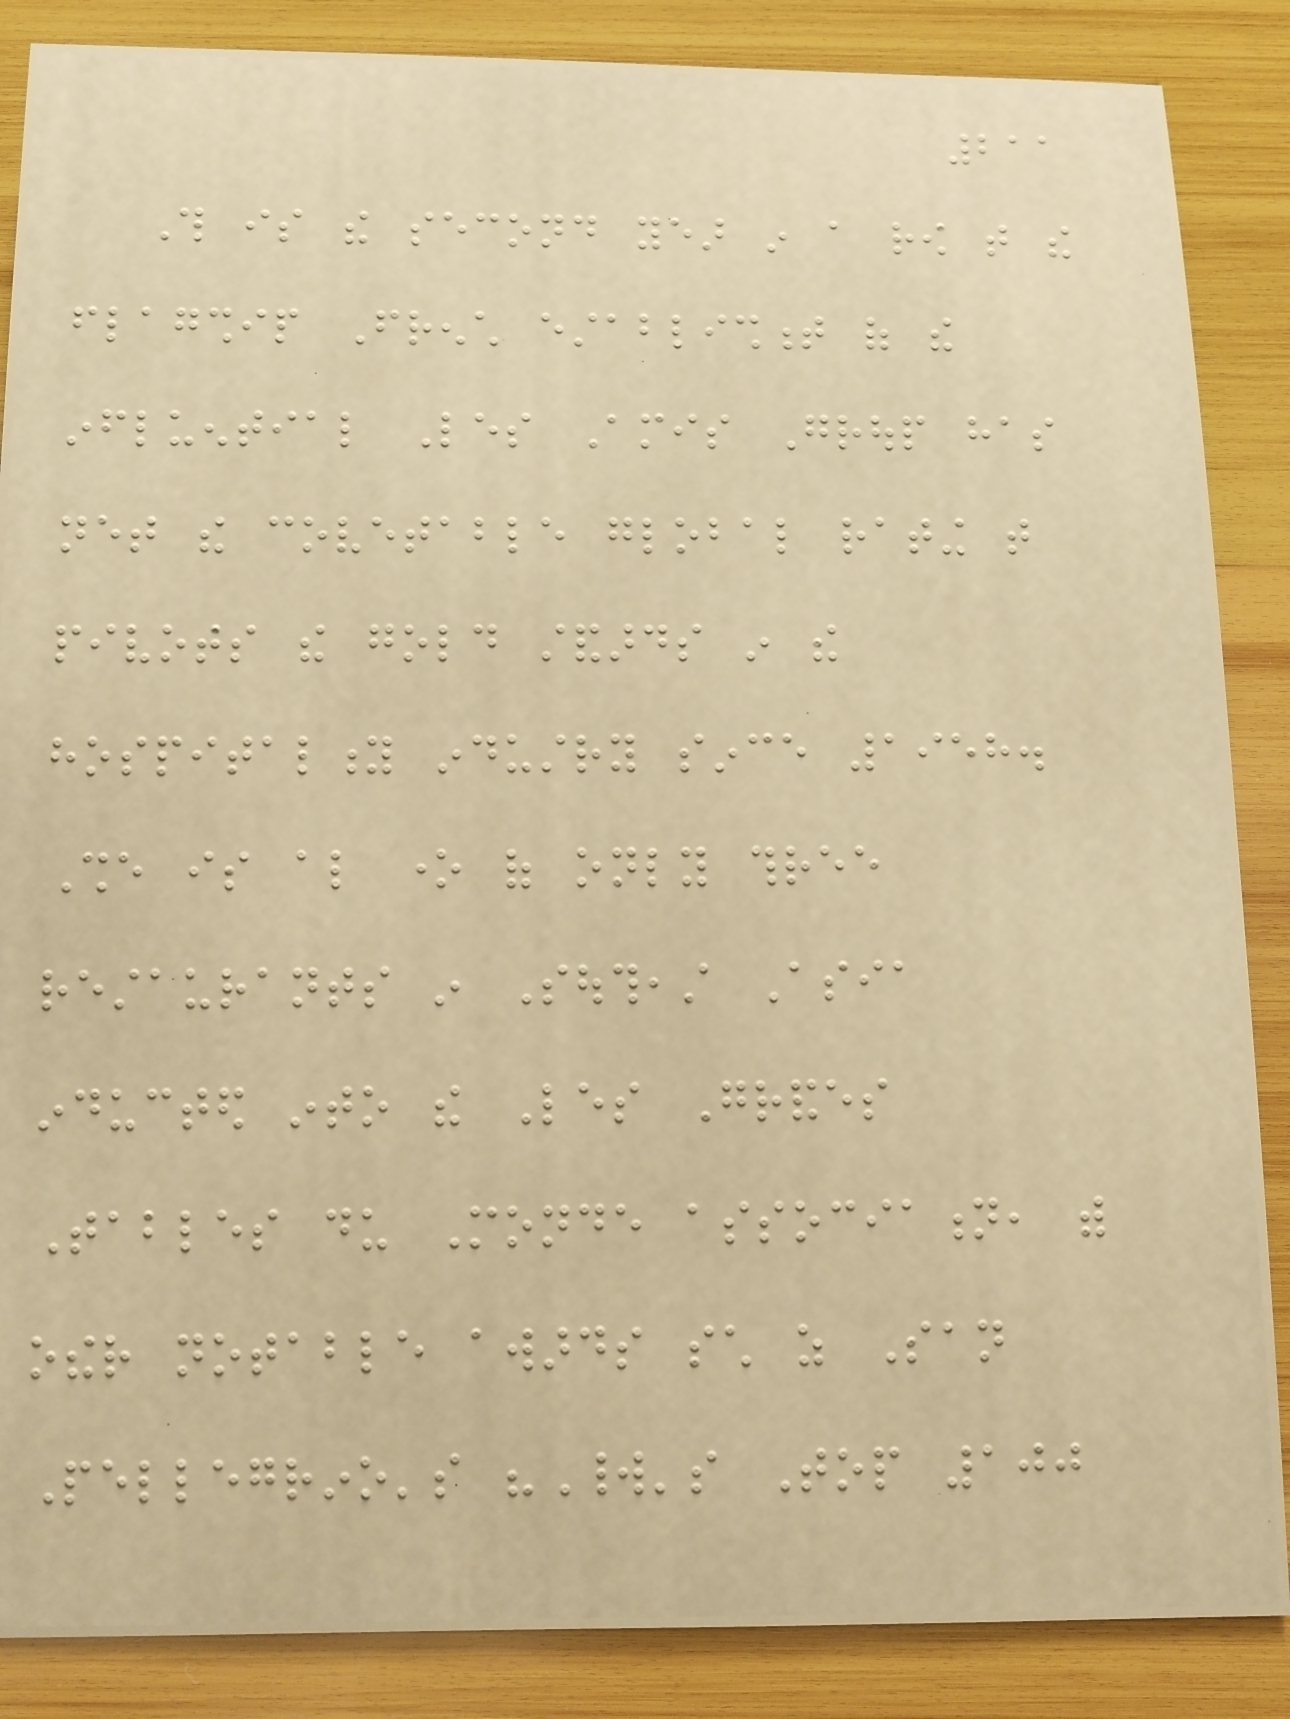211
This is the second year in a row that the
flagship French establishment of the
influential Les Amis Group has
net the covetable global rating that
pivots the gold standards in the
hospitality industry since 1958.
She is also one of only three
restaurants in Southeast Asia
inducted into the Les Grandes
Tables du Monde association, with
other notable awards such as San
Pellegrino's "World's Top 100
